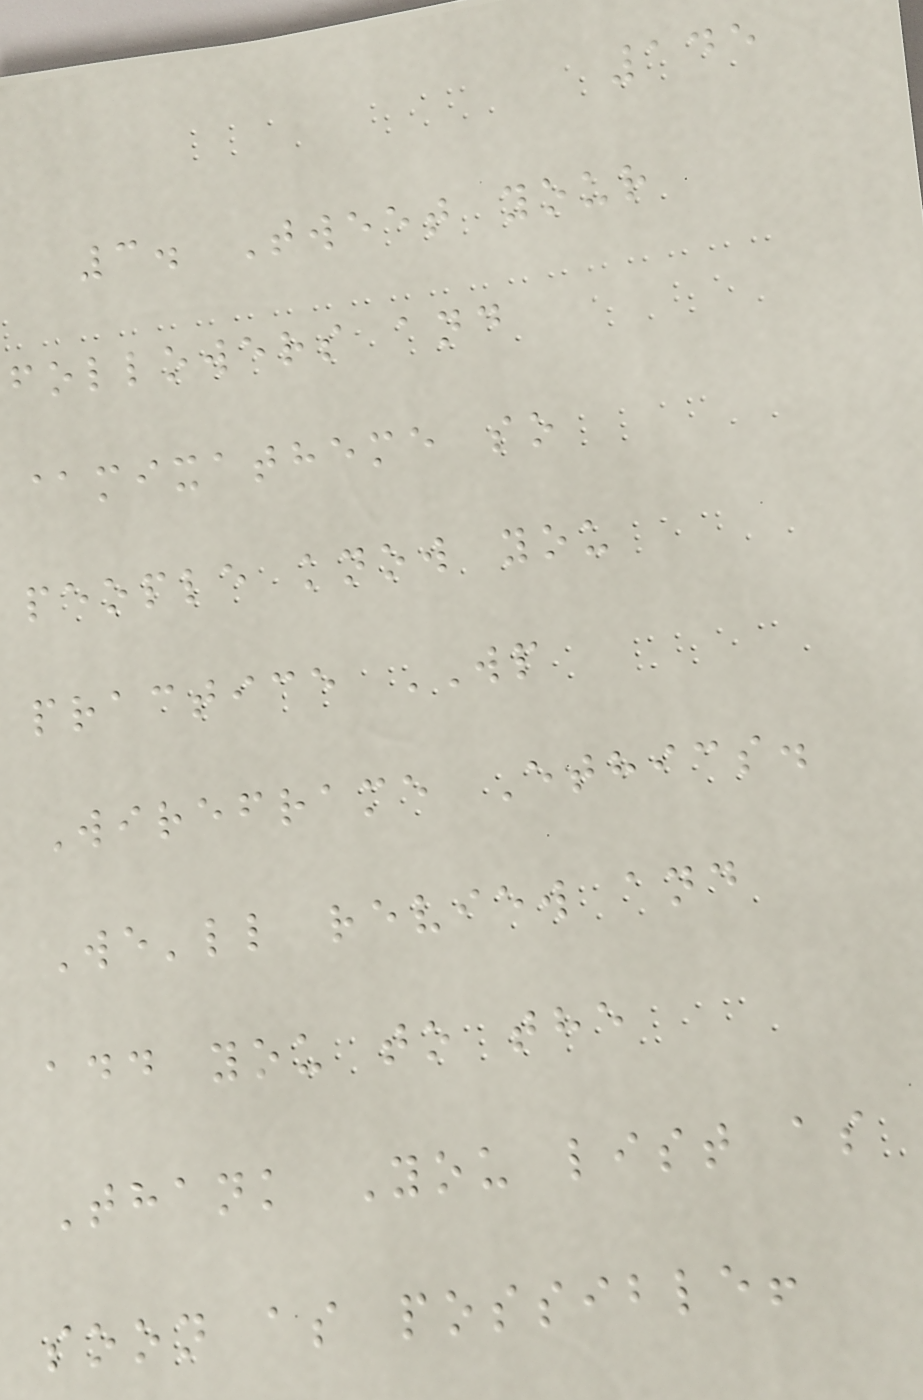145
3. Tweet your
followers and
@mixatheme so
people know you
practice WP
Wireframe Ethics.
We'll review and
add you to the
Thank You list as
soon as possible!
